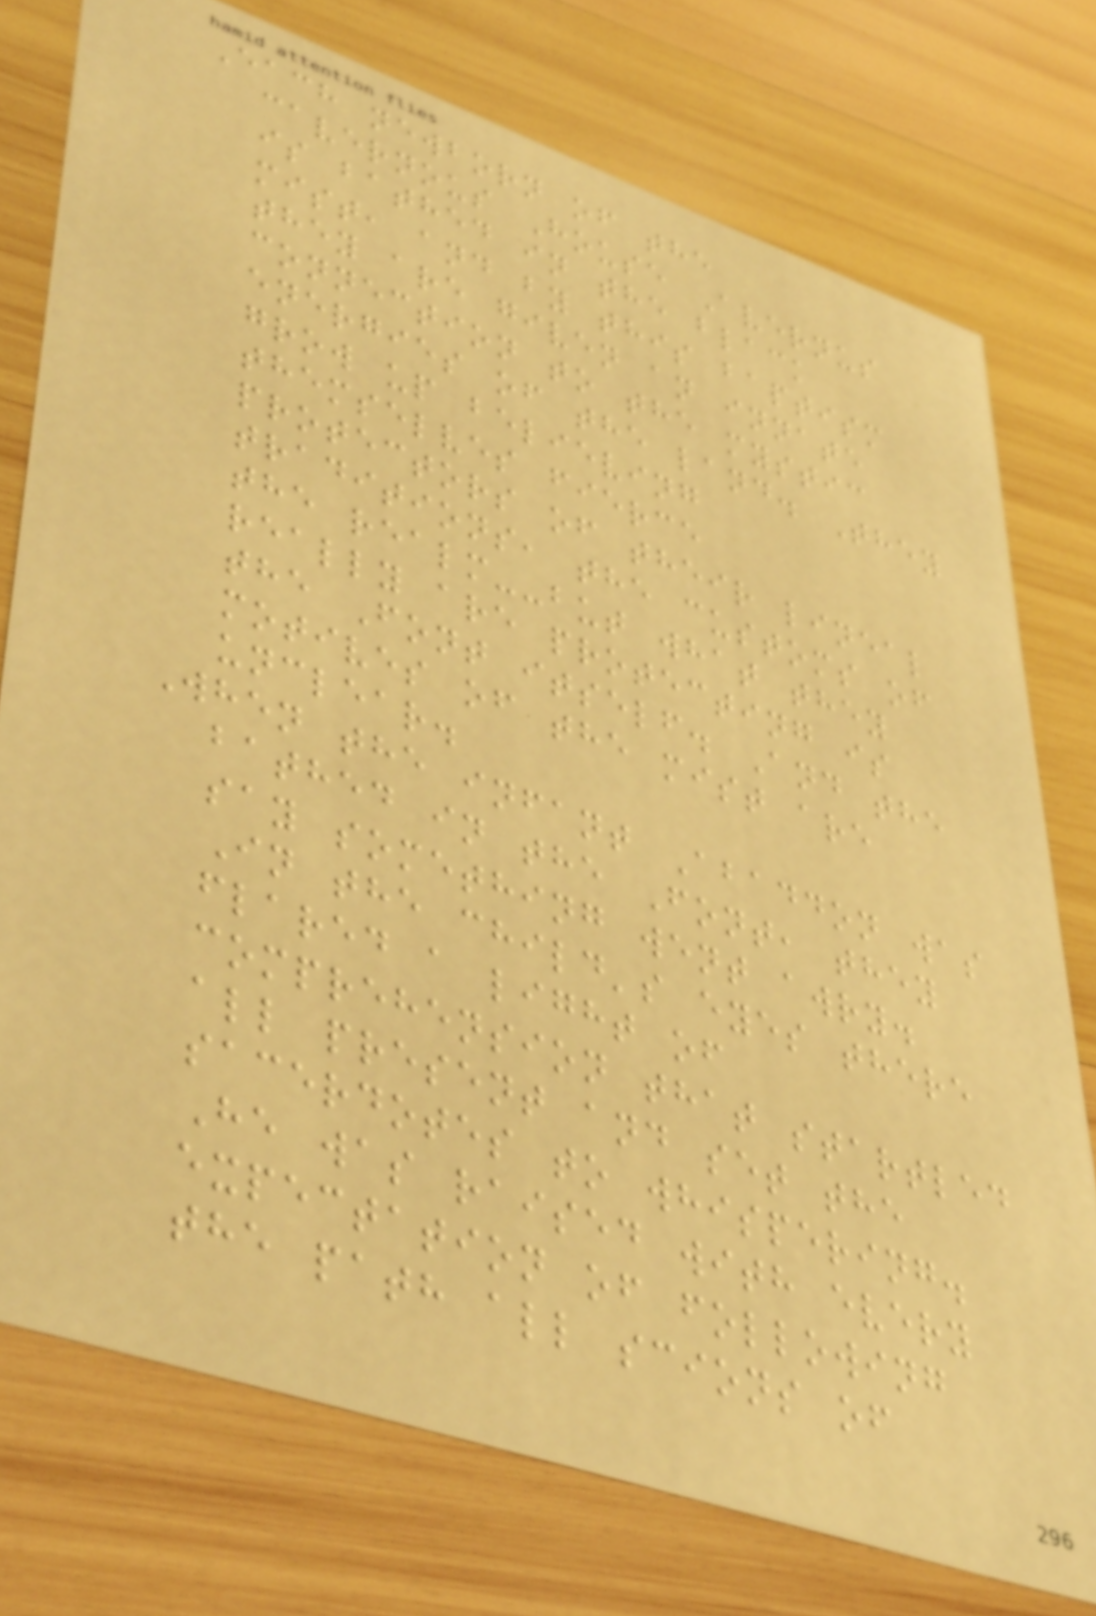Each newborn of the
cavernous House Avernus
is bathed in the black
mist, and by this baptism
they are given an innate
connection to the mystic
energies of the land. They
grow up believing
themselves fierce
protectors of their lineal
traditions, the customs of
the realm--but what they
really are protecting is
the Font itself. And the
motives of the mist are
unclear.
When the infant Abaddon was
bathed in the Font, they
say something went awry.
In the child's eyes there
flared a light of
comprehension that startled
all present and set the
sacerdotes to whispering.
He was raised with every
expectation of following
the path all scions of
